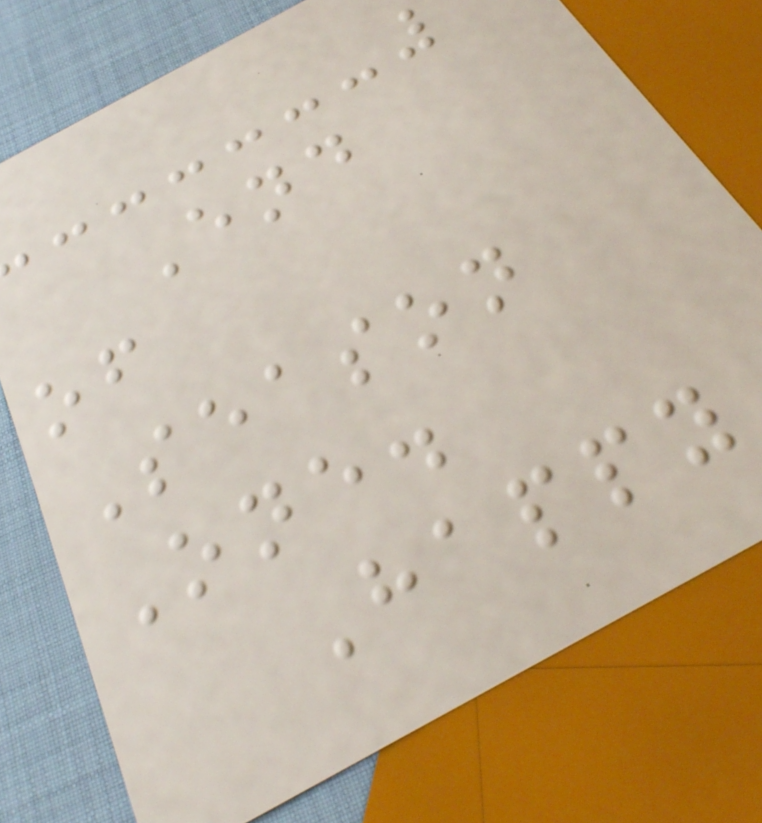End
of
Season
One.
Happy
